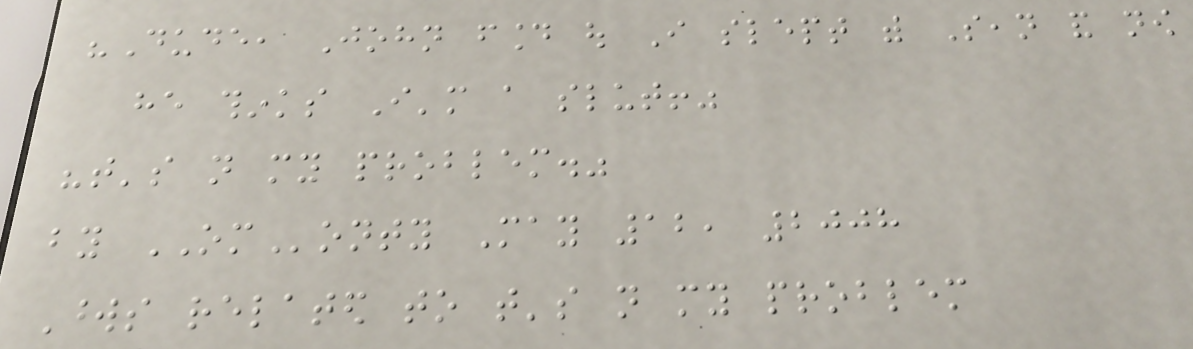"Dude, John found out I slept with Sean and now
he thinks I'm a slut!"
"that's not my problem."
by OMonty May 12, 2008
Words related to that's not my problem
